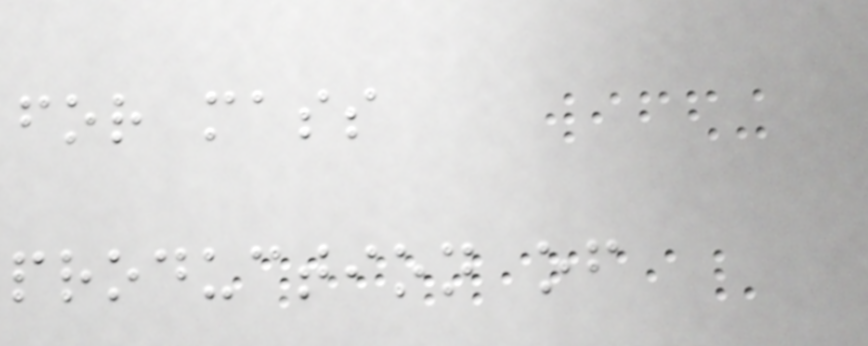for mass
production of
